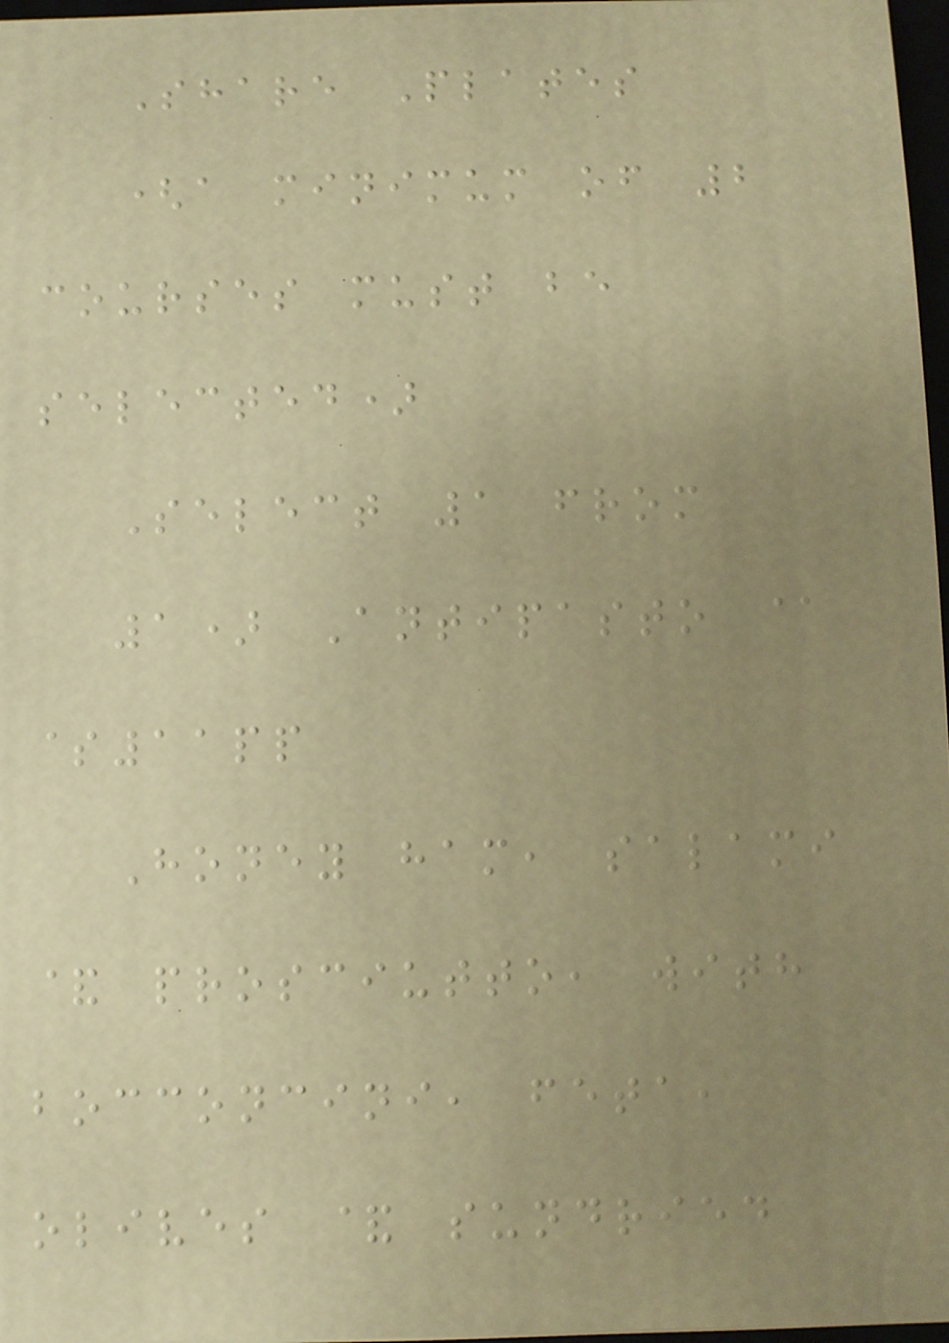Share Plates
(a minimum of 2
courses must be
selected)
Select 1 from
1) Antipasto @
$11pp
Honey ham, salami
& prosciutto, with
bocconcini, feta,
olives & sundried
